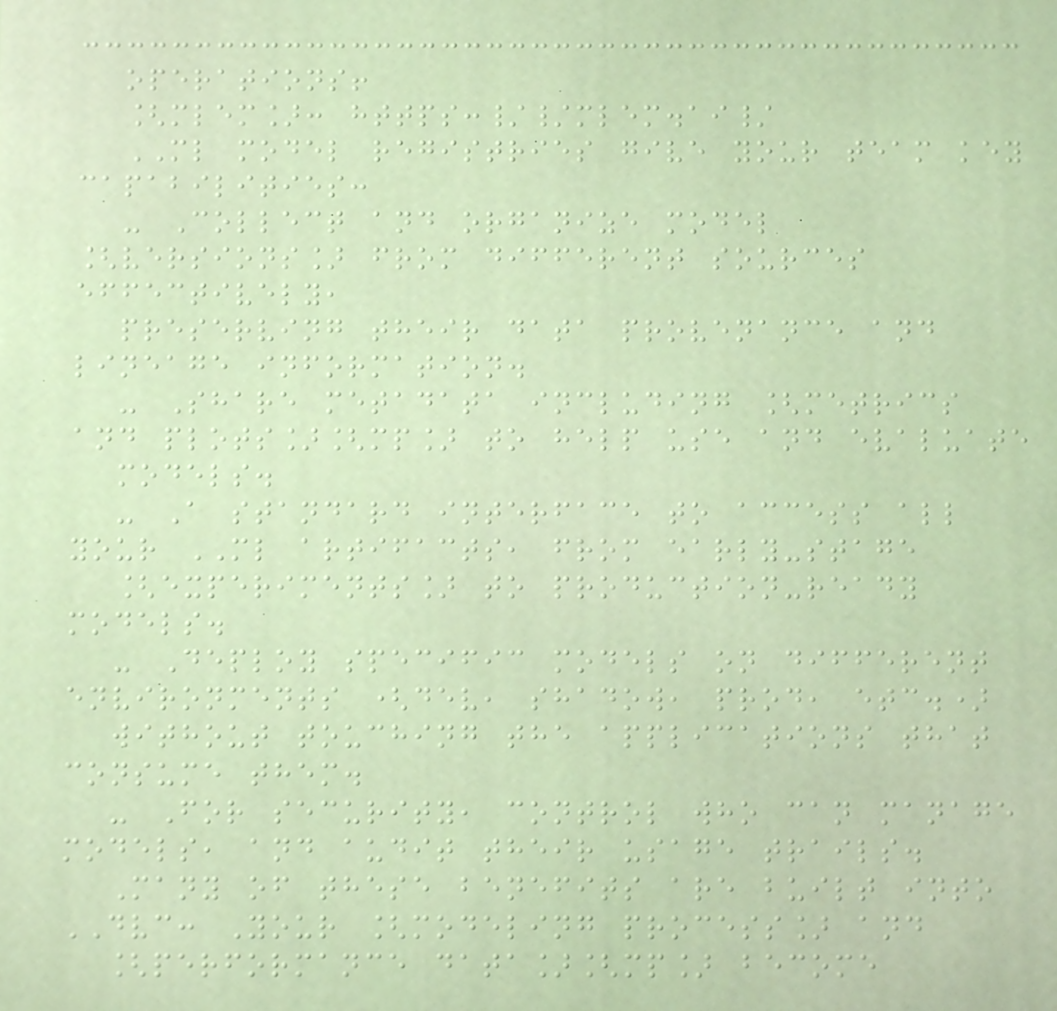operations!
[mlem]: https://mlem.ai/
ML model registries give your team key
capabilities:
- Collect and organize model
[versions] from different sources
effectively,
preserving their data provenance and
lineage information.
- Share metadata including [metrics
and plots][mp] to help use and evaluate
models.
- A standard interface to access all
your ML artifacts, from early-stage
[experiments] to production-ready
models.
- Deploy specific models on different
environments (dev, shadow, prod, etc.)
without touching the applications that
consume them.
- For security, control who can manage
models, and audit their usage trails.
Many of these benefits are built into
DVC: Your [modeling process] and
[performance data][mp] become
